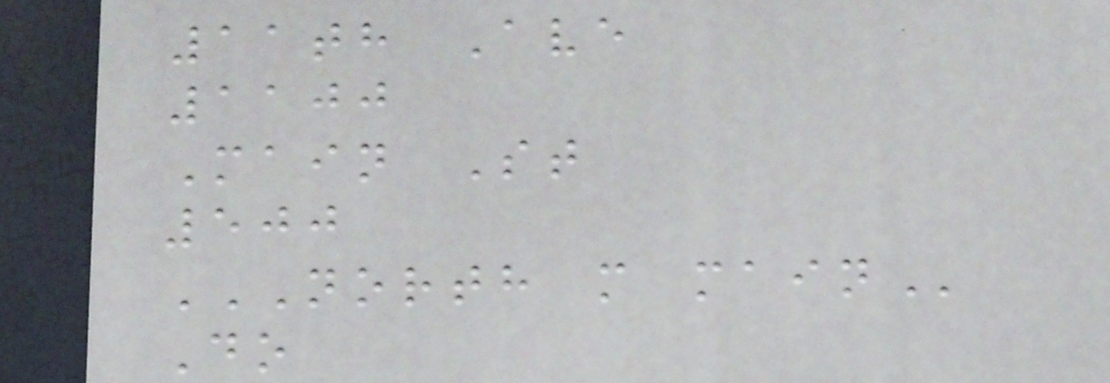11th Ave
1100
Main St
500
NORTH M MAIN
Do
